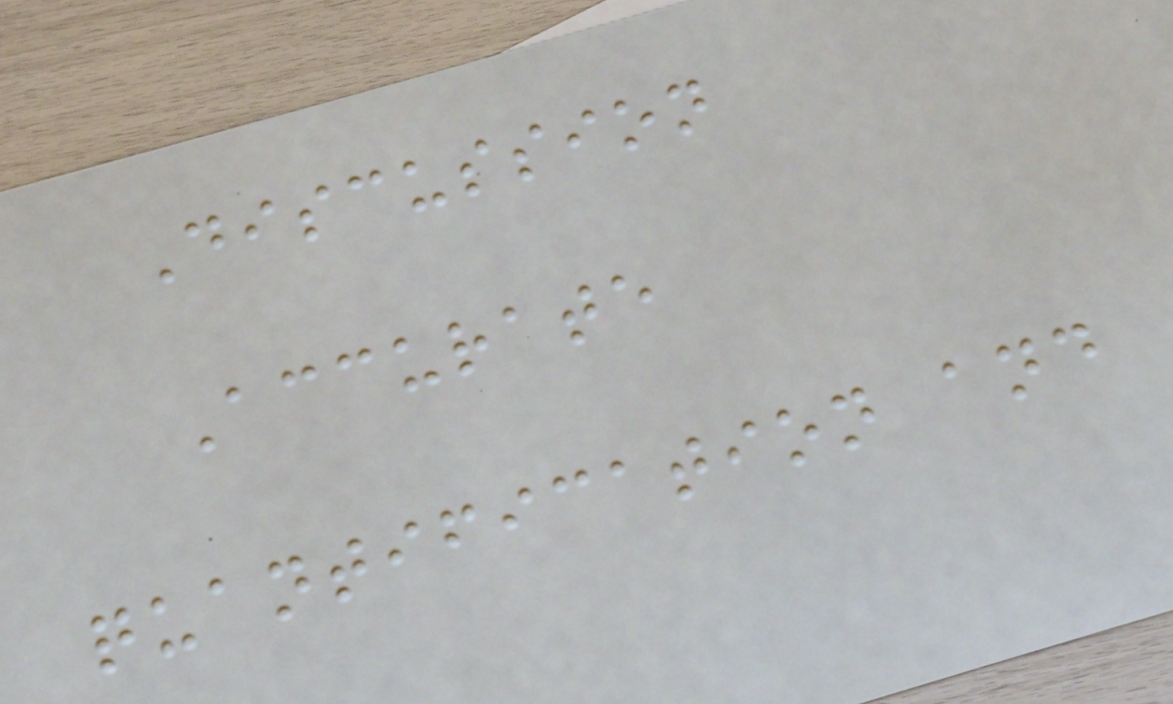Discussion
Accurate
quantification and
